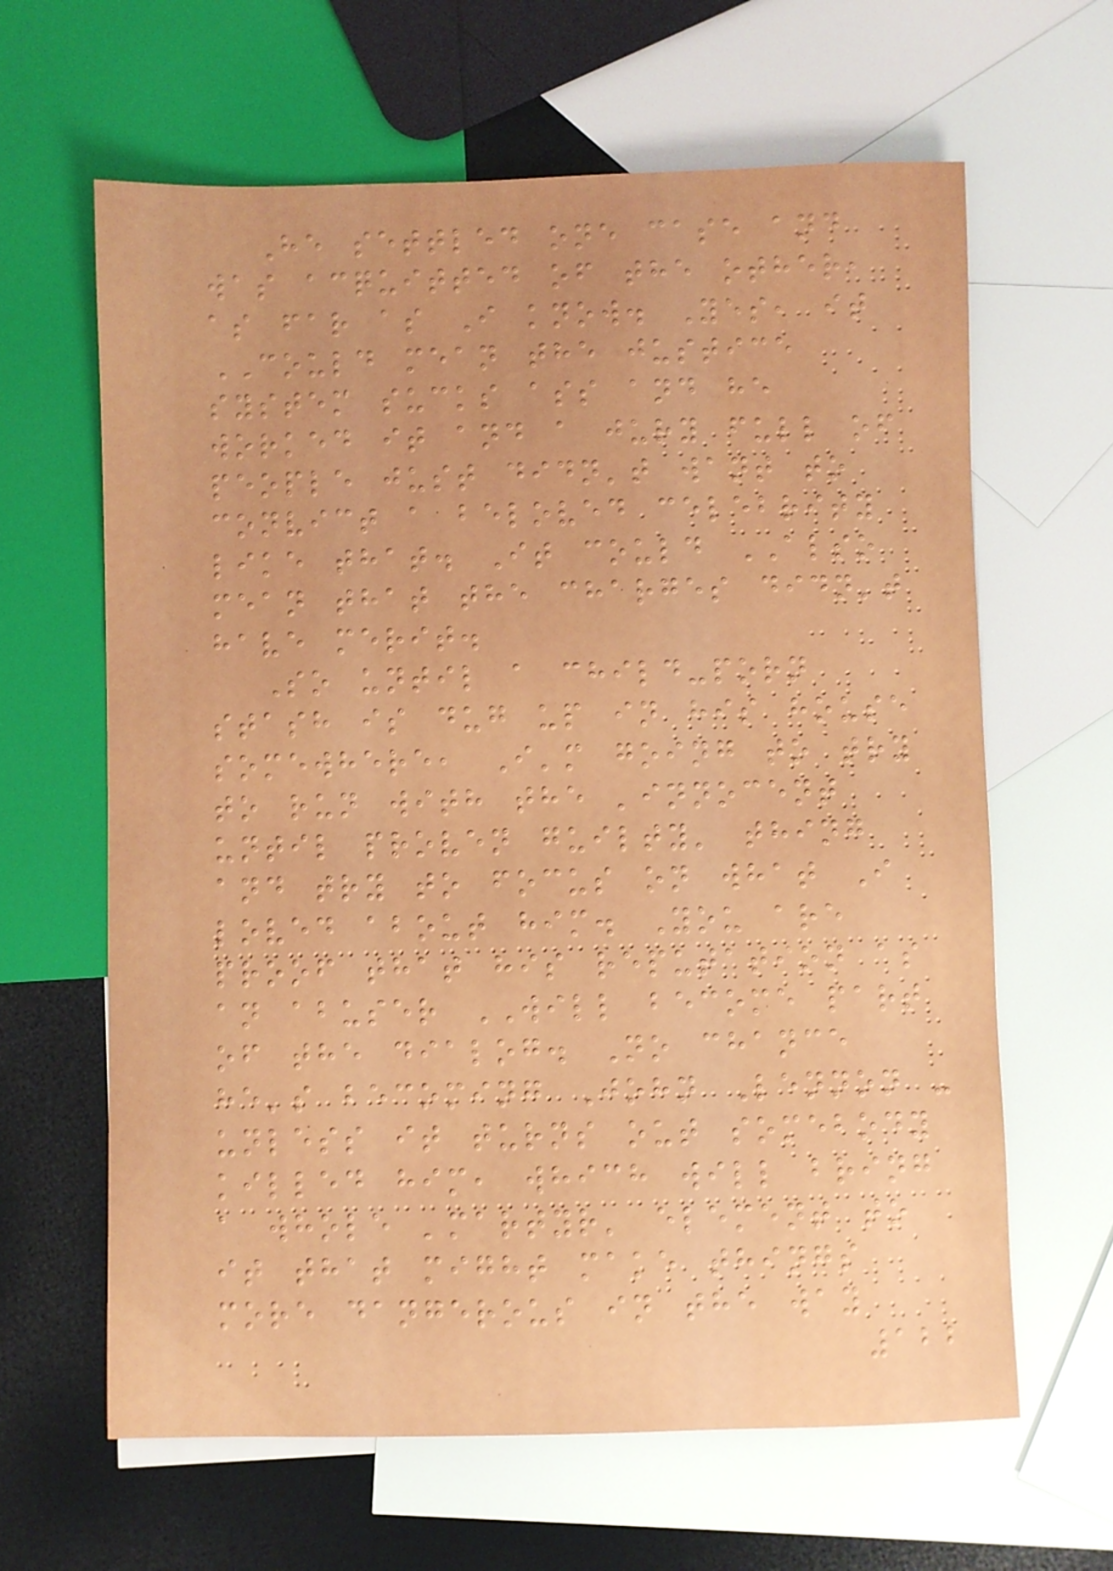He settled one case and
was acquitted of the other,
as far as I know. Yes, it
COULD mean the justice
system sucks ass and he
worked it and a jury full of
people just didn't want to
convict a beloved celebrity
like that. It could ALSO
mean that the charges didn't
have merit.
So until a child-porn
stash is dug up in his house
somewhere, I'm going to try
to run with the 'innocent
until proven guilty' thing
and try to focus on what I
loved about him. You are
proof that his reputation as
an abuser WILL become part
of the dialog. No chance
he's becoming John Lennon -
unless it turns out somebody
killed him, which will bring
a whole 'martyr' element to
it that might make things
more dangerous in the way
122
